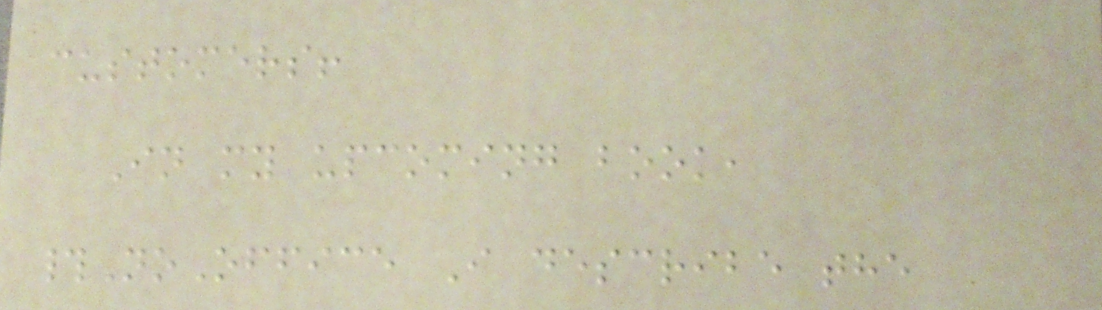customers!
In my upcoming book,
#NoOffice I describe the
